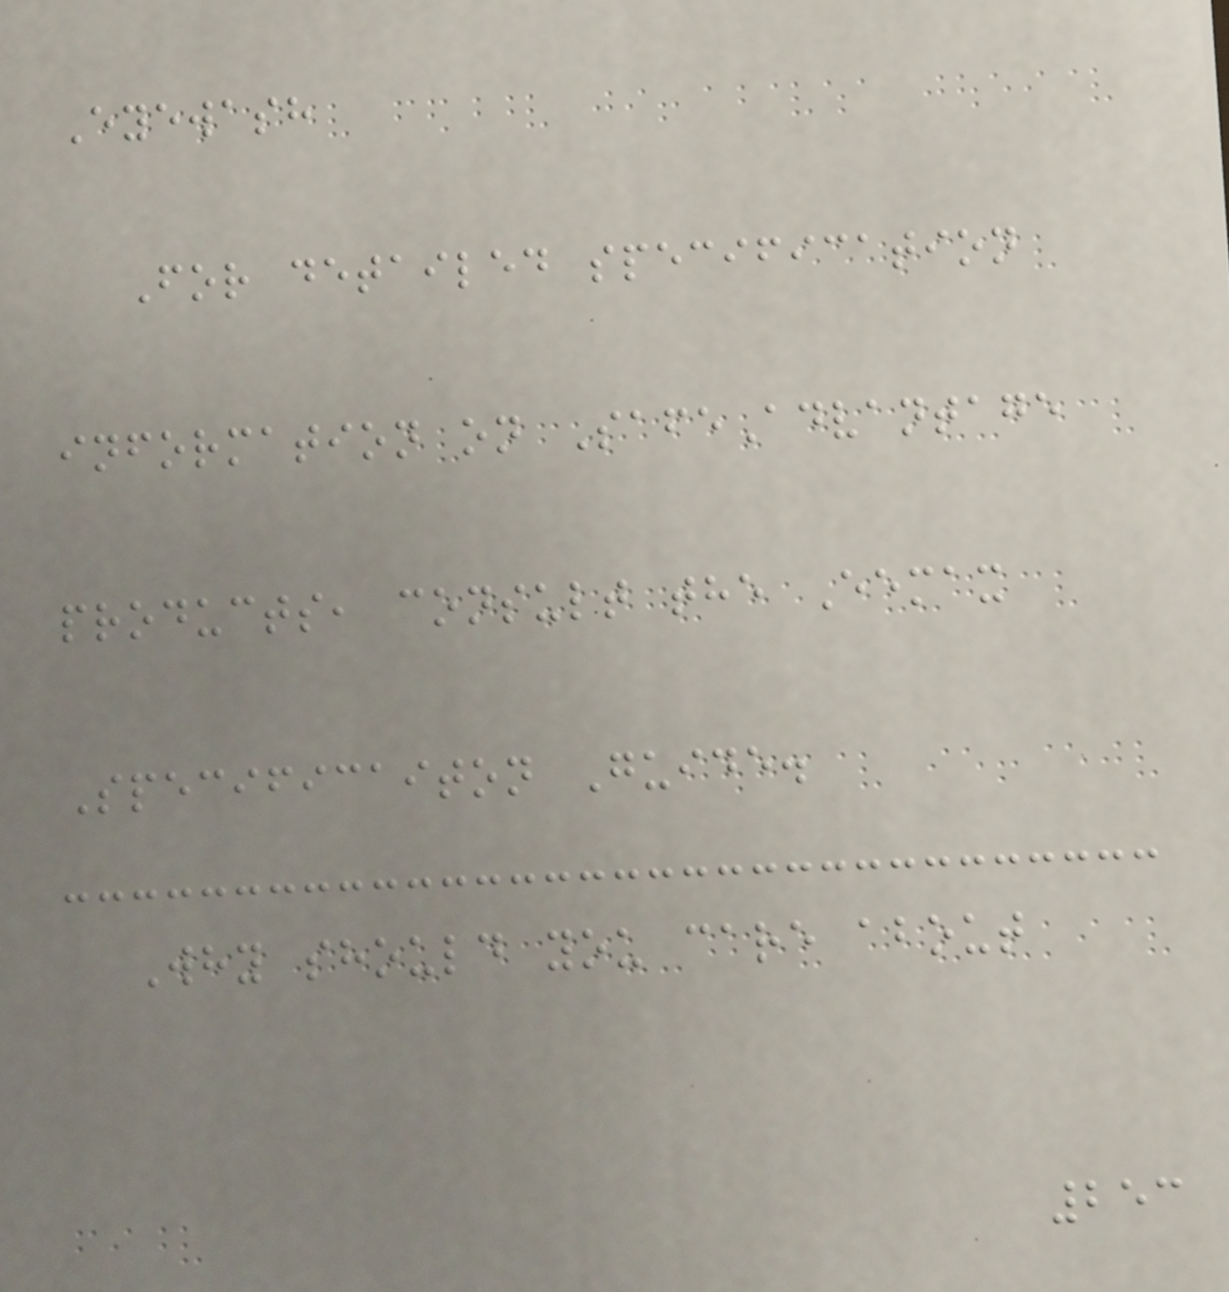Eyewash
For detailed specification
information on SafeAdvantage
products, consult the Eemax
Specificaiton Guide.
Why should you care about
253
